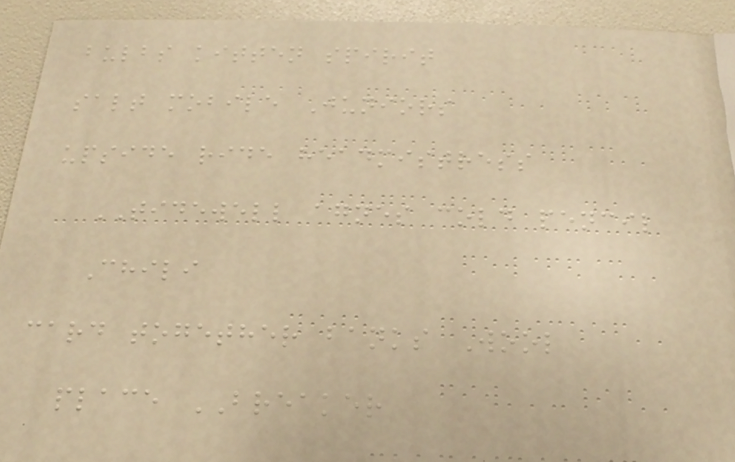bulbs kitten spirit
salt mobile Juniors
upside ride headmistress
TIDEWELL agnes cold pencil
Chili
card together banks Wool
place BREAKER
